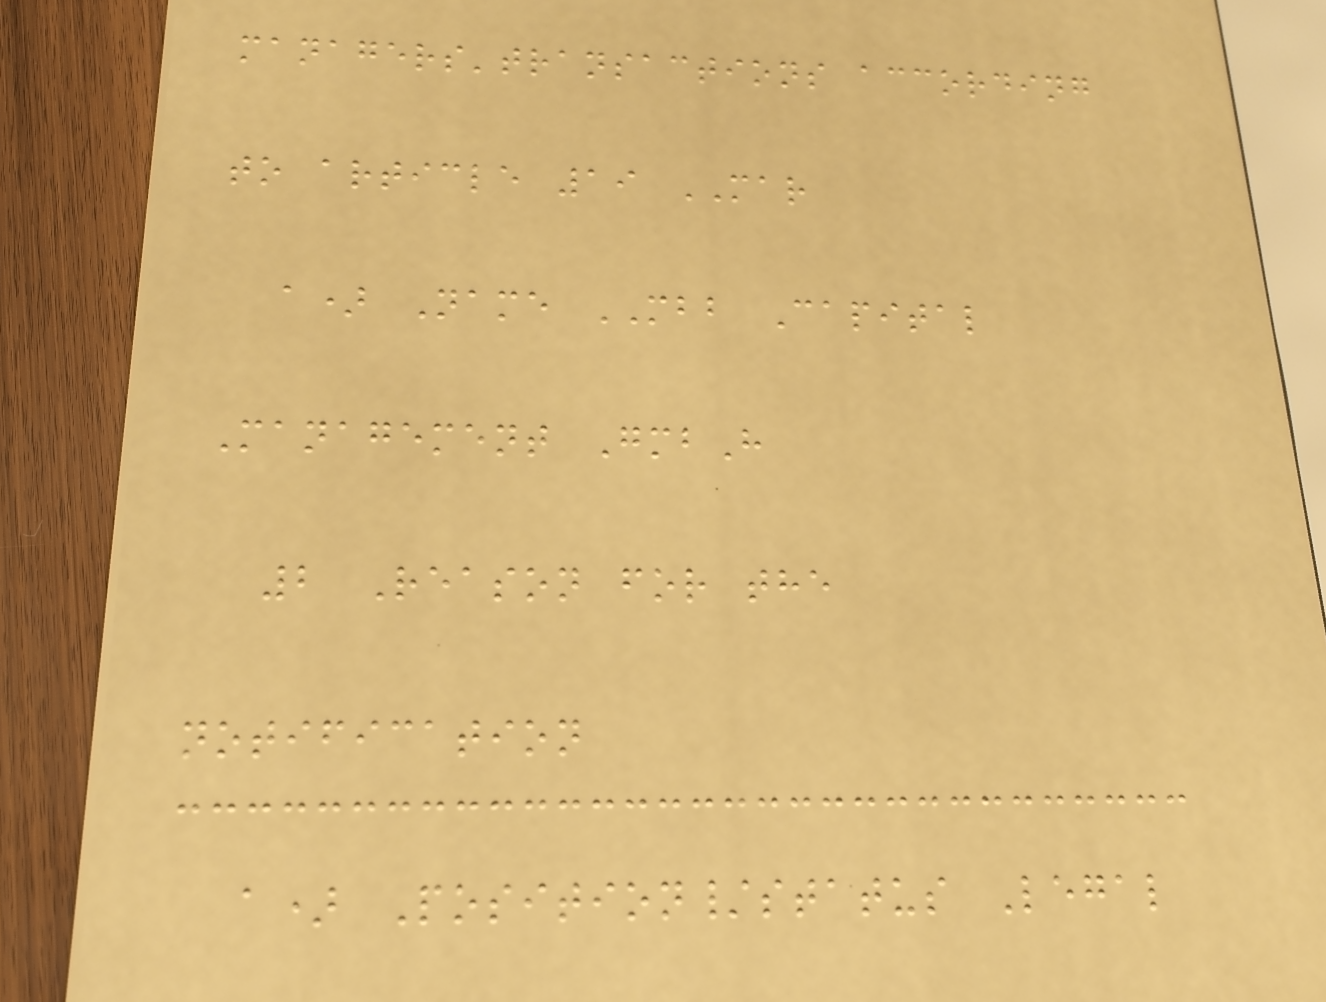managers'transactions according
to article 19 MAR
a) Name MBB Capital
Management GmbH
2 Reason for the
notification
a) Position/status Legal
